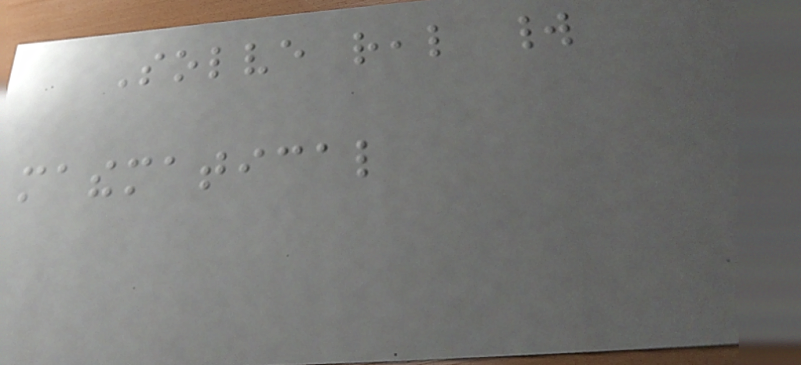Solve real world
mathematical
